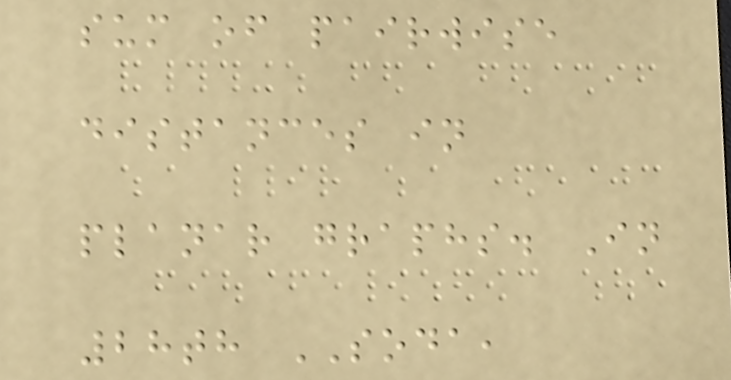sum of pairwise
distances in
planar graphs. In
28th SODA,
